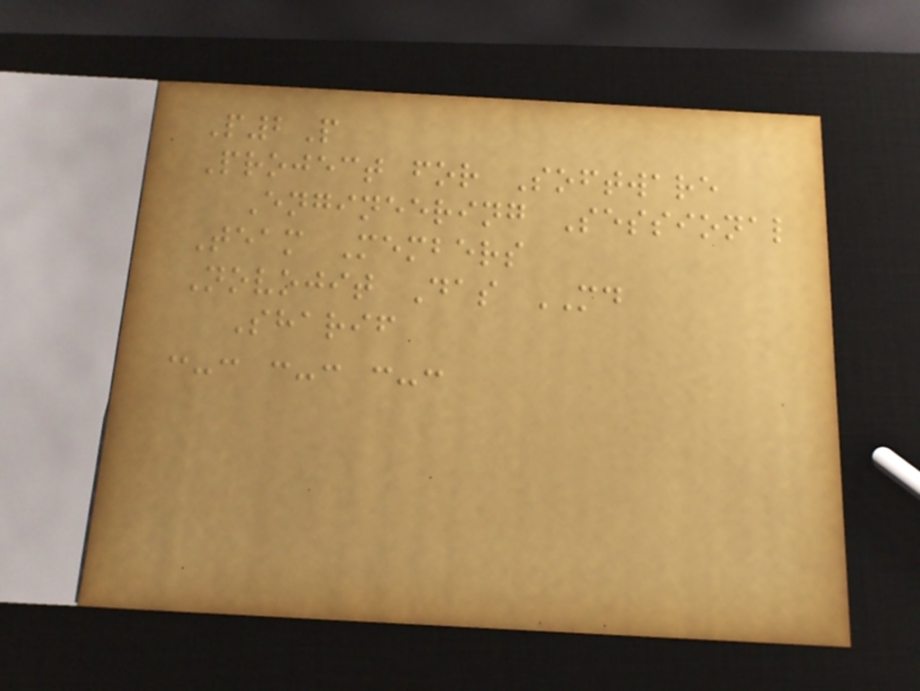P2P
Project for Software
Engineering Sessional
Team Members
Novojit Das MD
Sharif
:-: :-: :-:
